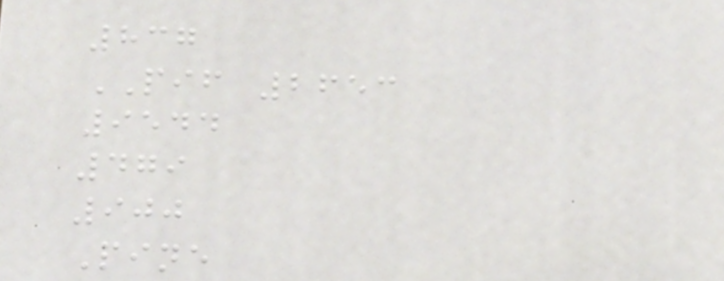837
PIF 2653
9544
479
900
Pine
